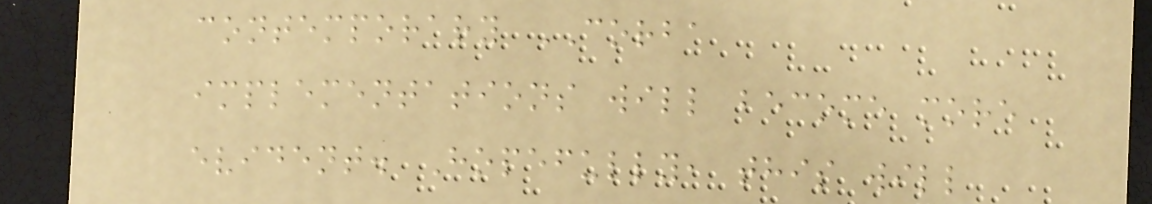contemporary CORBA
implementations will become more
evident. Hopefully, this will
